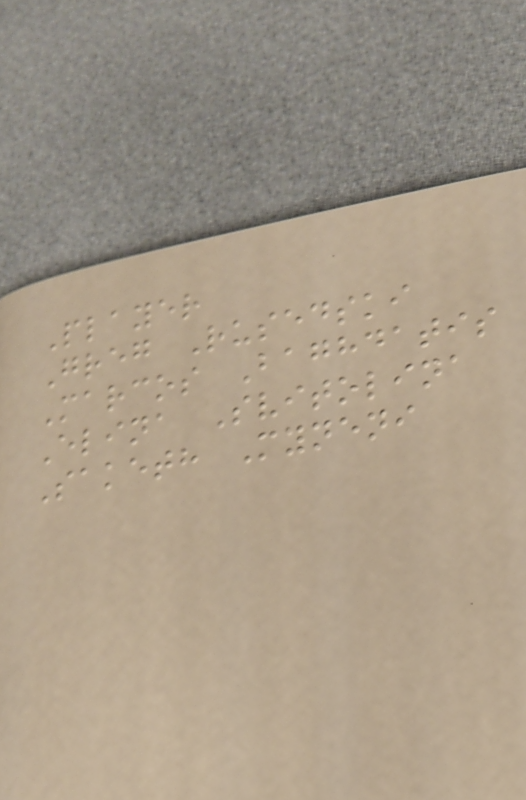Player
Greg Rusedski
Marcos Baghdatis
Elina Svitolina
Saketh Myneni
